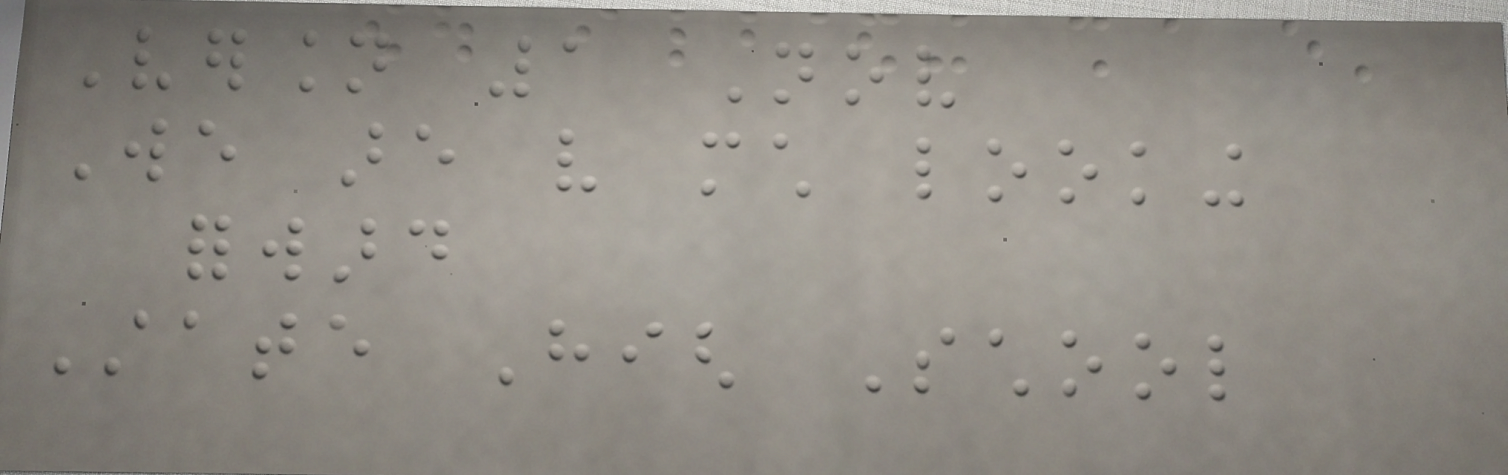Version 1 Nov
We are very much looking
forward
State High School
